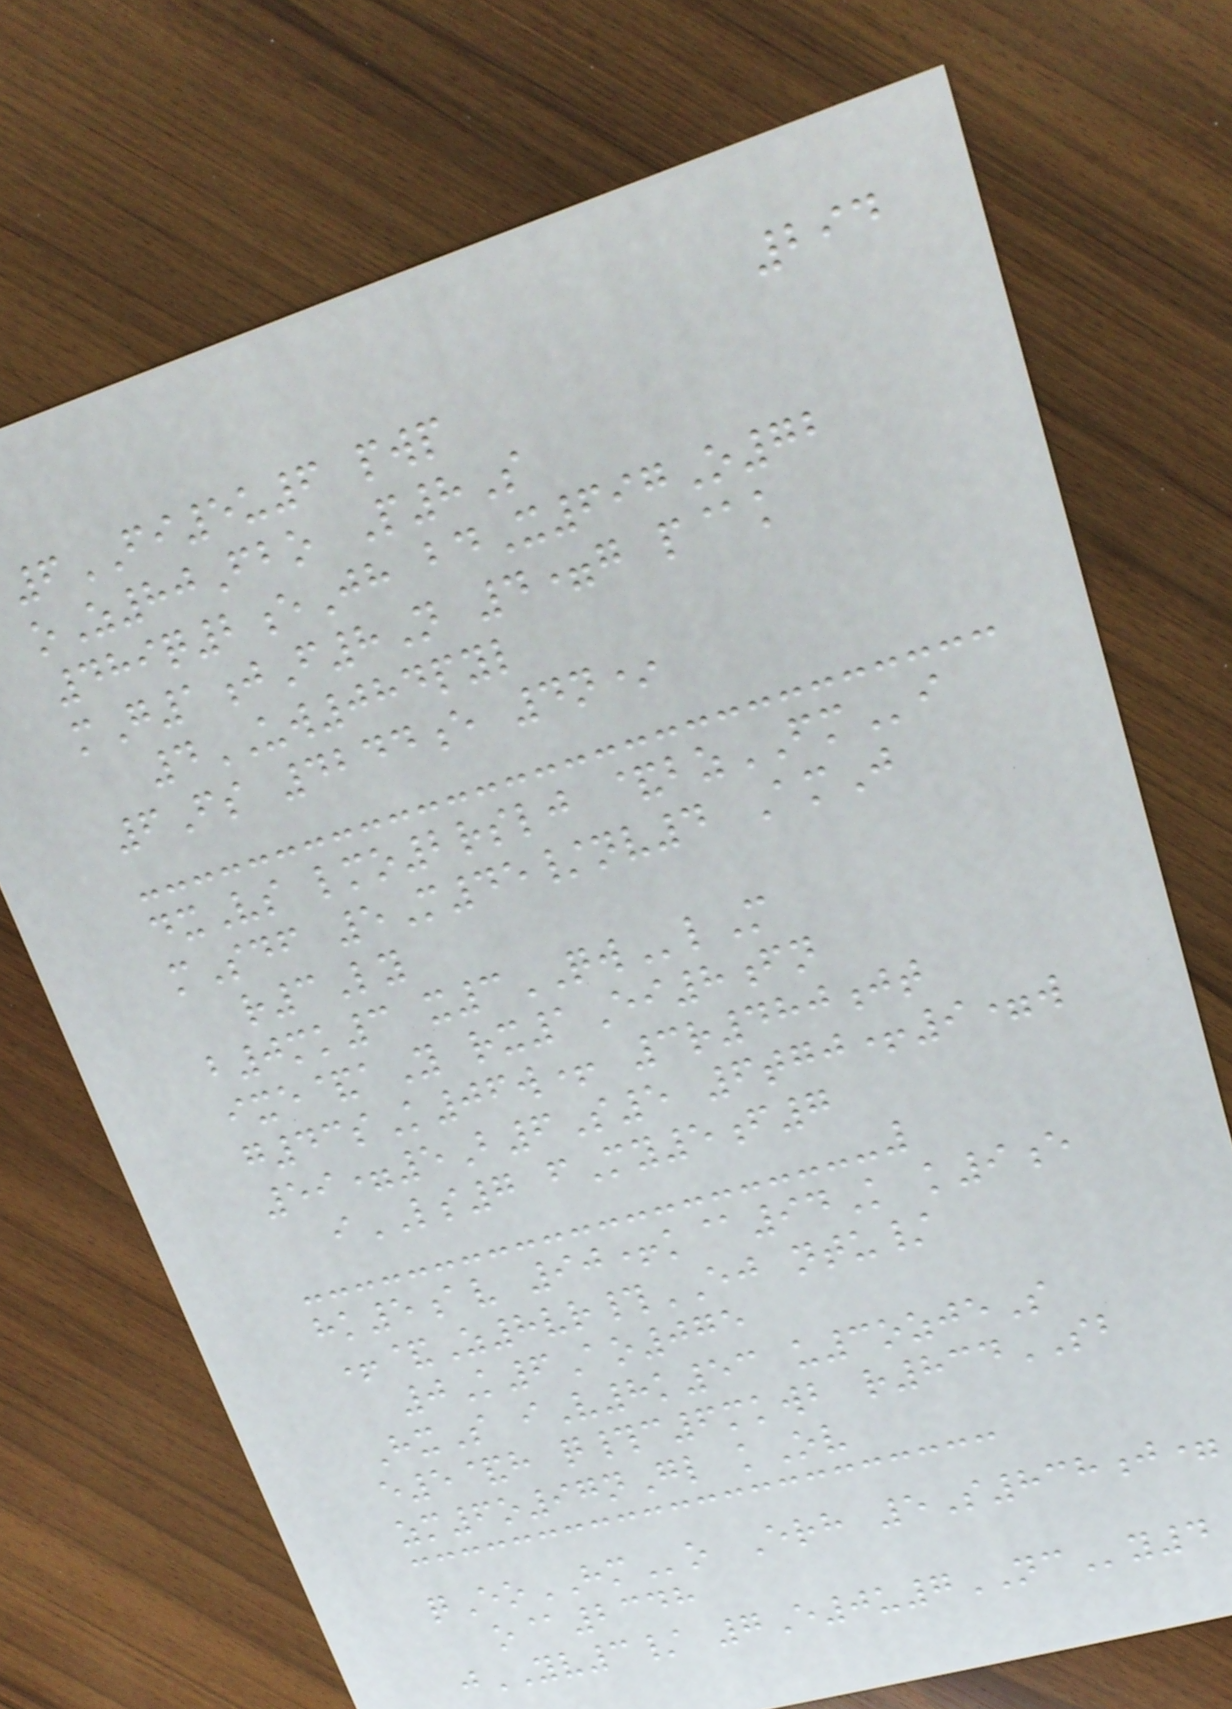294
6FI5u6 pwp
oZ80Fbo P8S
489q2eJh bdX697O72
mG1jF8N 4=g p@k
4UW084pyl
6Fs 4244e 4n*
dxVs lmo2rslj &bzFMi
mSdf 5M45/nv4 AmJ
r3Ly
b0mk3 x3QWlM
ixe&aY rx1Ei8fn
g43sK06w+ 3r480jt
59=5B6S5 6tgj+9=w
iLS7 fMy5f7
hk5av 90+k@94K k9e
+&Z8vr#EJ ntu/
0K6Ao075
HxS iV8k53 u3ozjeS
e5&h q#c6mkwb r834SB
zm6o97nGl kOv
qEoHMo Erh 5S838j=
o@2348
jYV3/ 7E0u7NCy4
